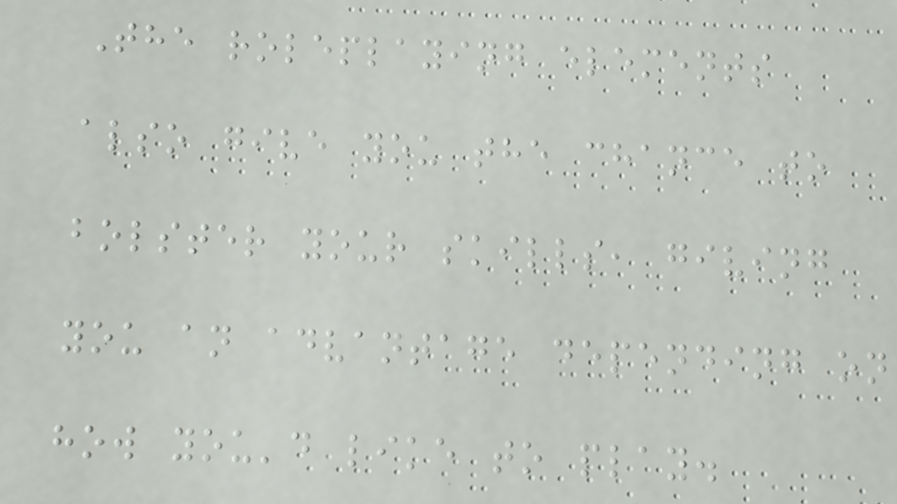The roleplaying elements
also give you the chance to
bolster your skills, giving
you an advantage depending on
how you'd like to play.
